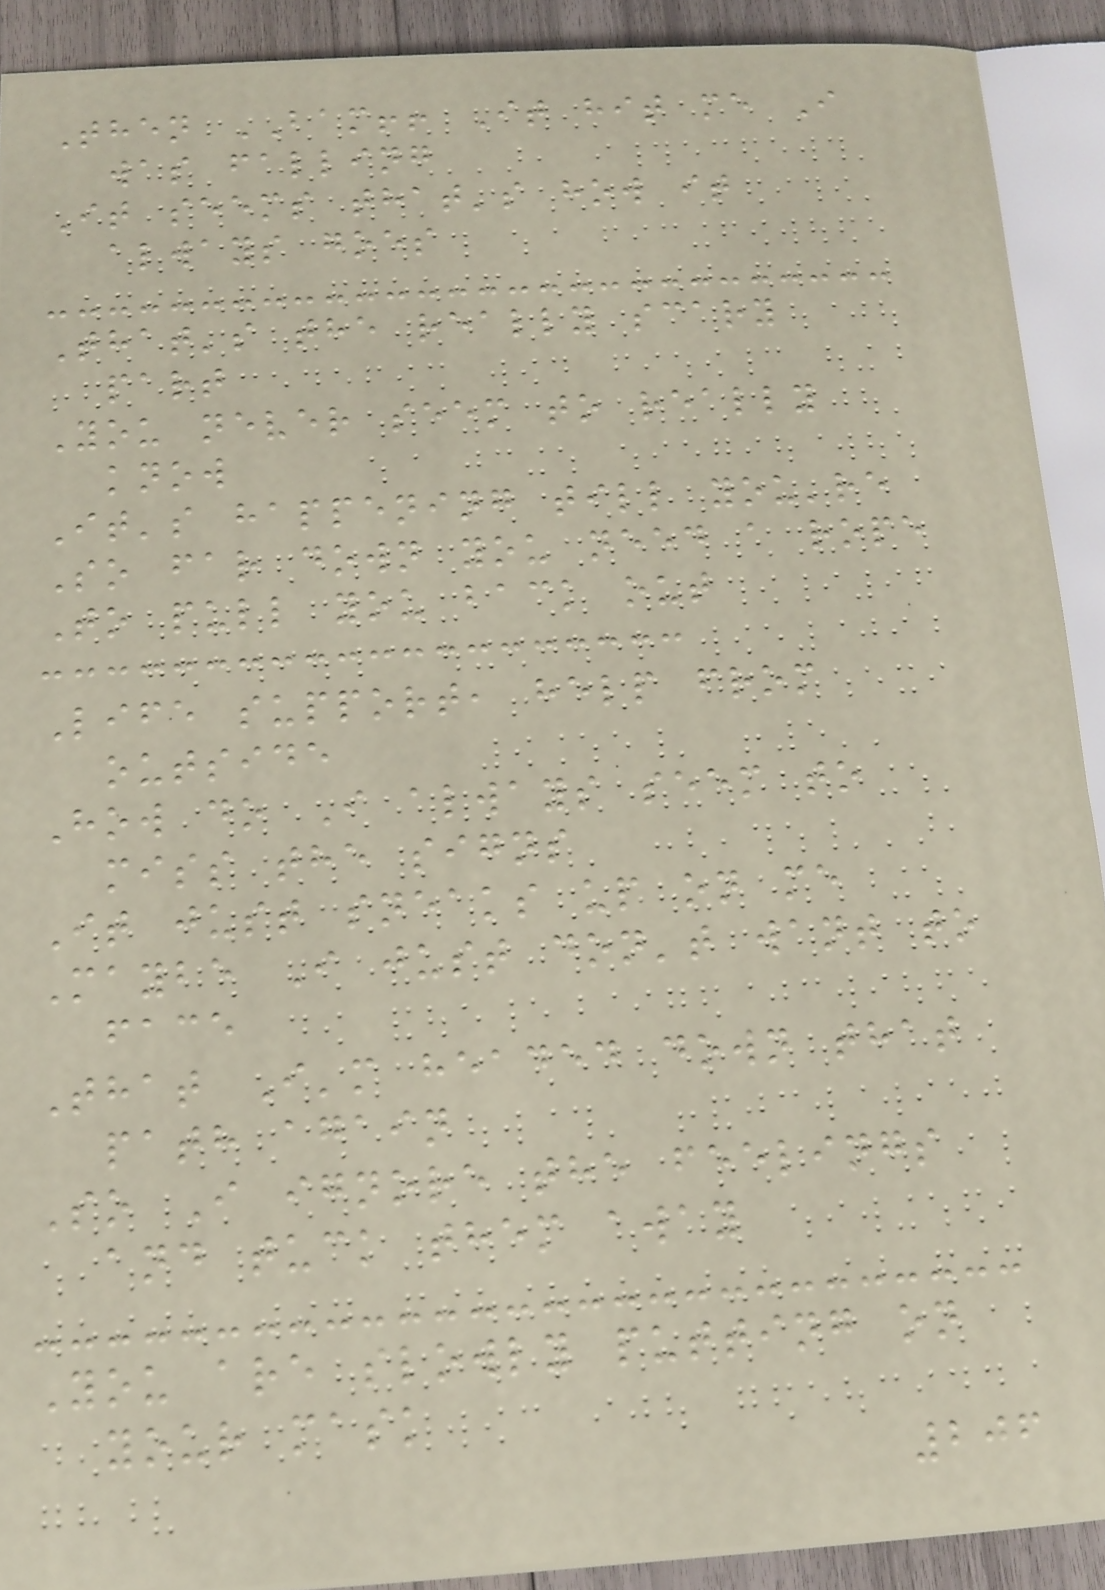Then BAM!! It hit me I
was falling
It seems that's how it
always goes
That's the really scary
part
You never seem to really
know
It's happening till you're
So far down you need a rope
To pull you back out
Life support, help from
outside
How do I always seem to
miss the signs
It just sneaks up on me
Maybe I just don't want to
face
That I'm headed down that
path again
So I ignore the feelings
and tuck them away
You are slowly putting on
your mask
206
